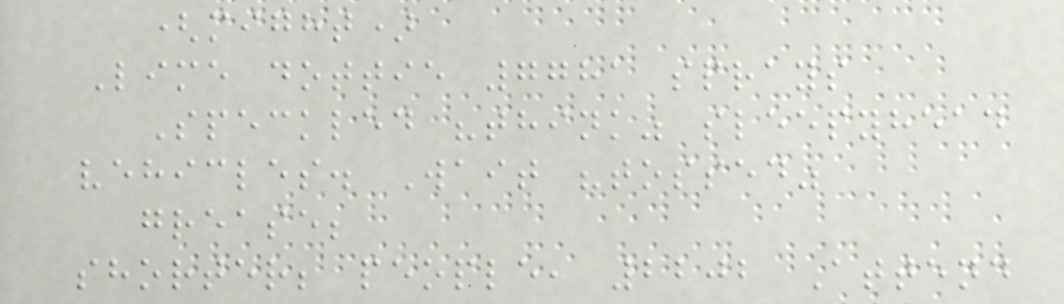(might)
Lime dottie 7781 sprays
Speckled "think" sleepyhead
vehicles. Wait "tossed"
grease;
shorter; people, 2202 Attend
